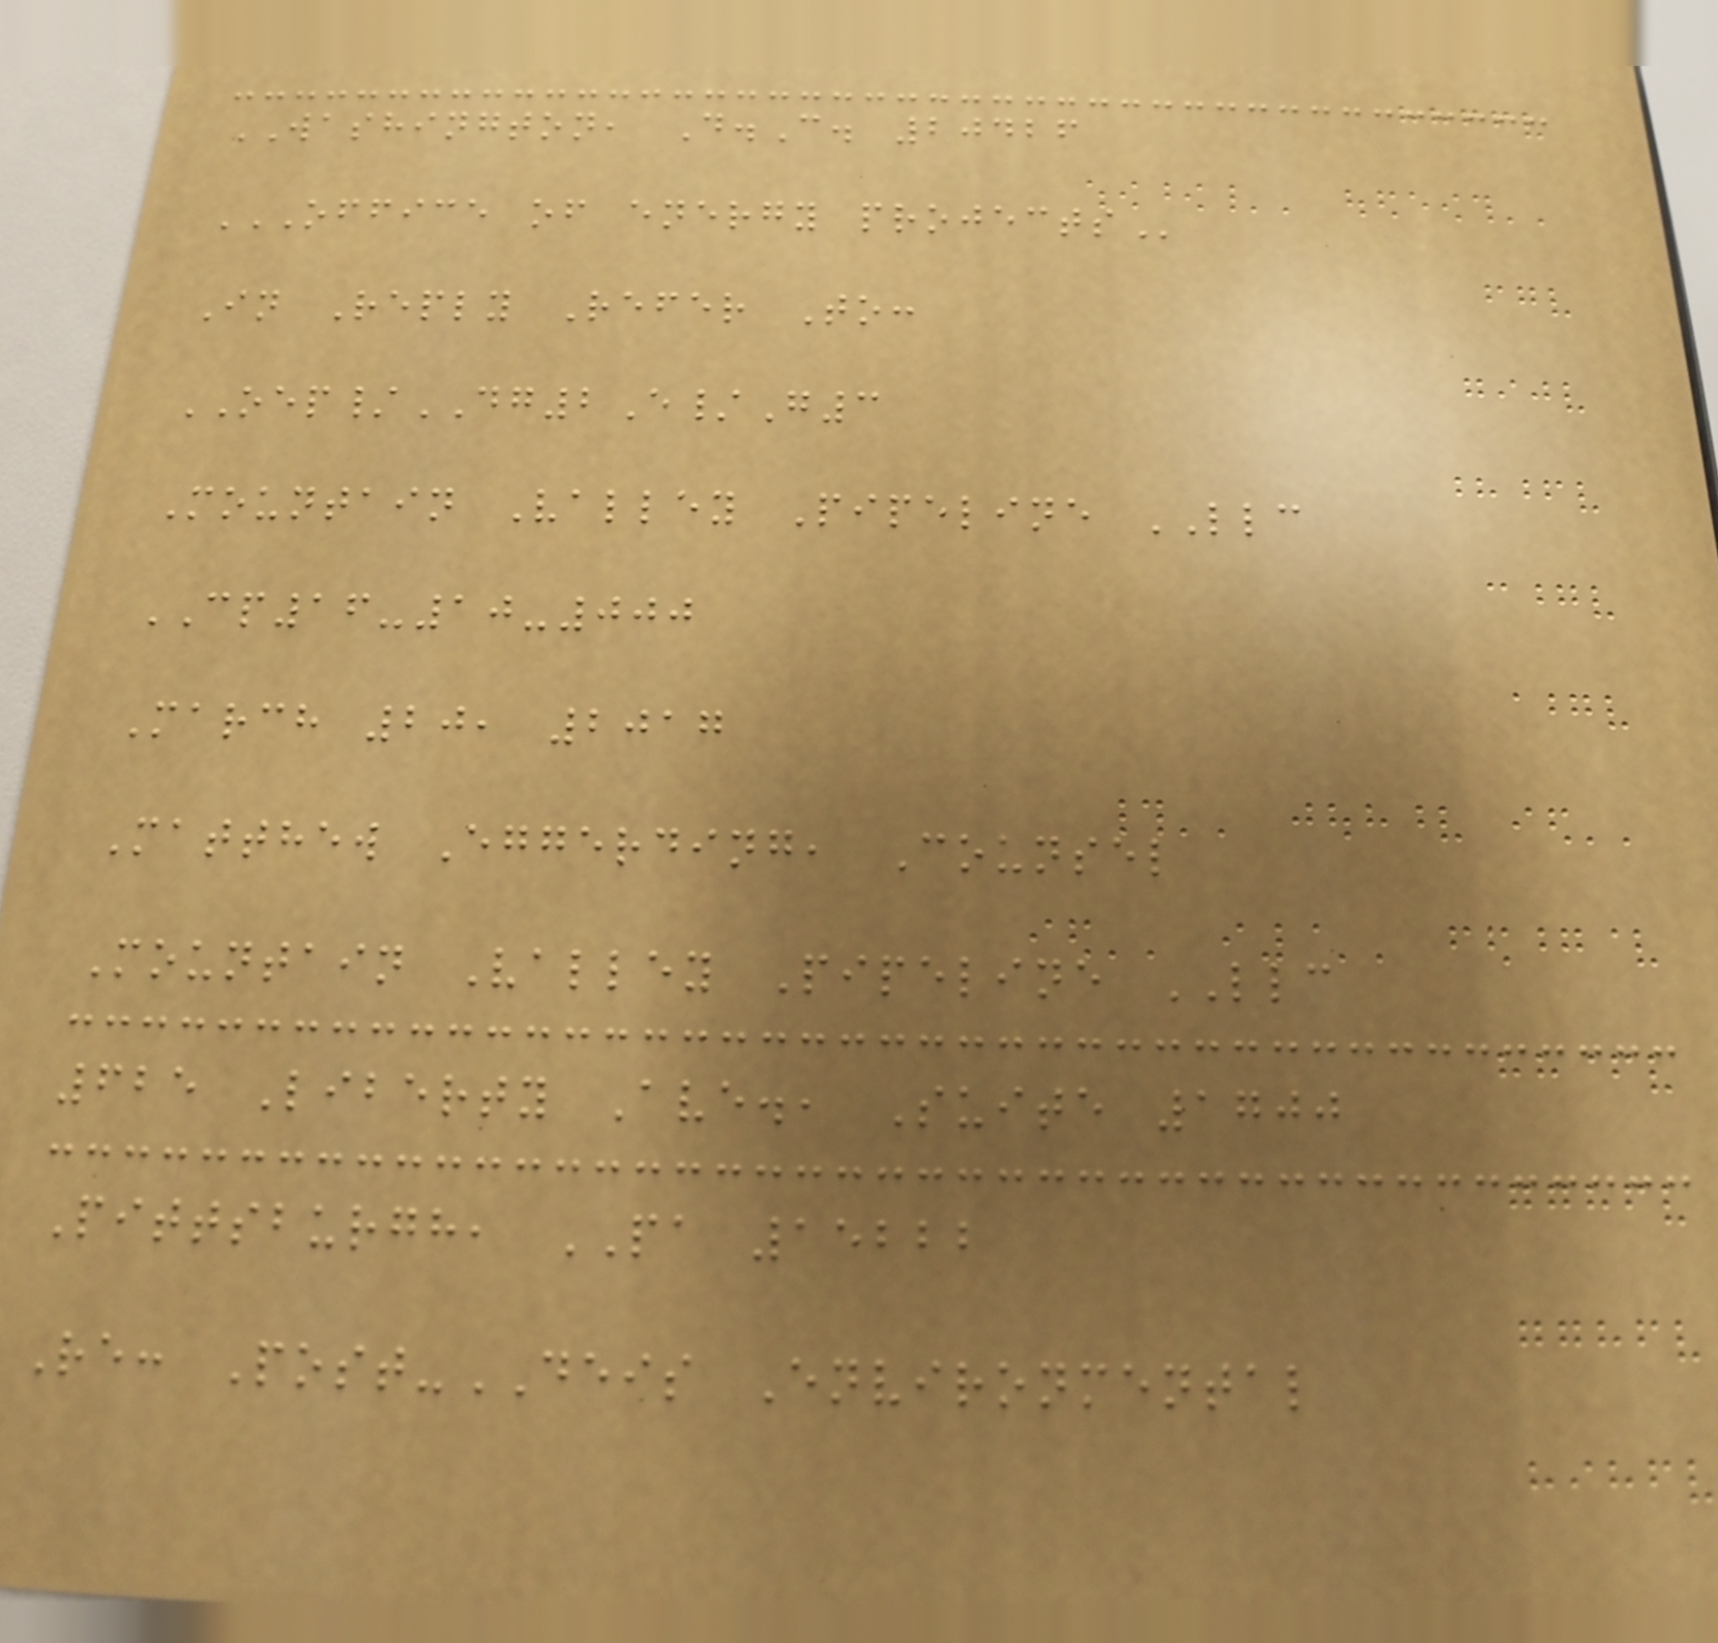WASHINGTON, D.C. 20426
OFFICE OF ENERGY PROJECTS
In Reply Refer To:
OEP/DG2E/G3
Mountain Valley Pipeline LLC
CP16-10-000
March 20, 2017
Matthew Eggerding, Counsel
Mountain Valley Pipeline LLC
625 Liberty Ave., Suite 1700
Pittsburgh, PA 15222
Re: Post-DEIS Environmental
